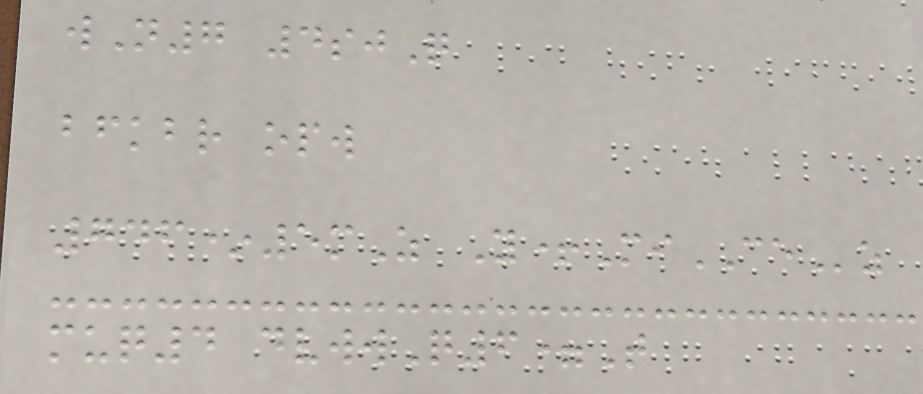wN7 4sjQ
bfkbr opw
746*5mZ Y+MiCEz
muq4 dvwwQ6=T
